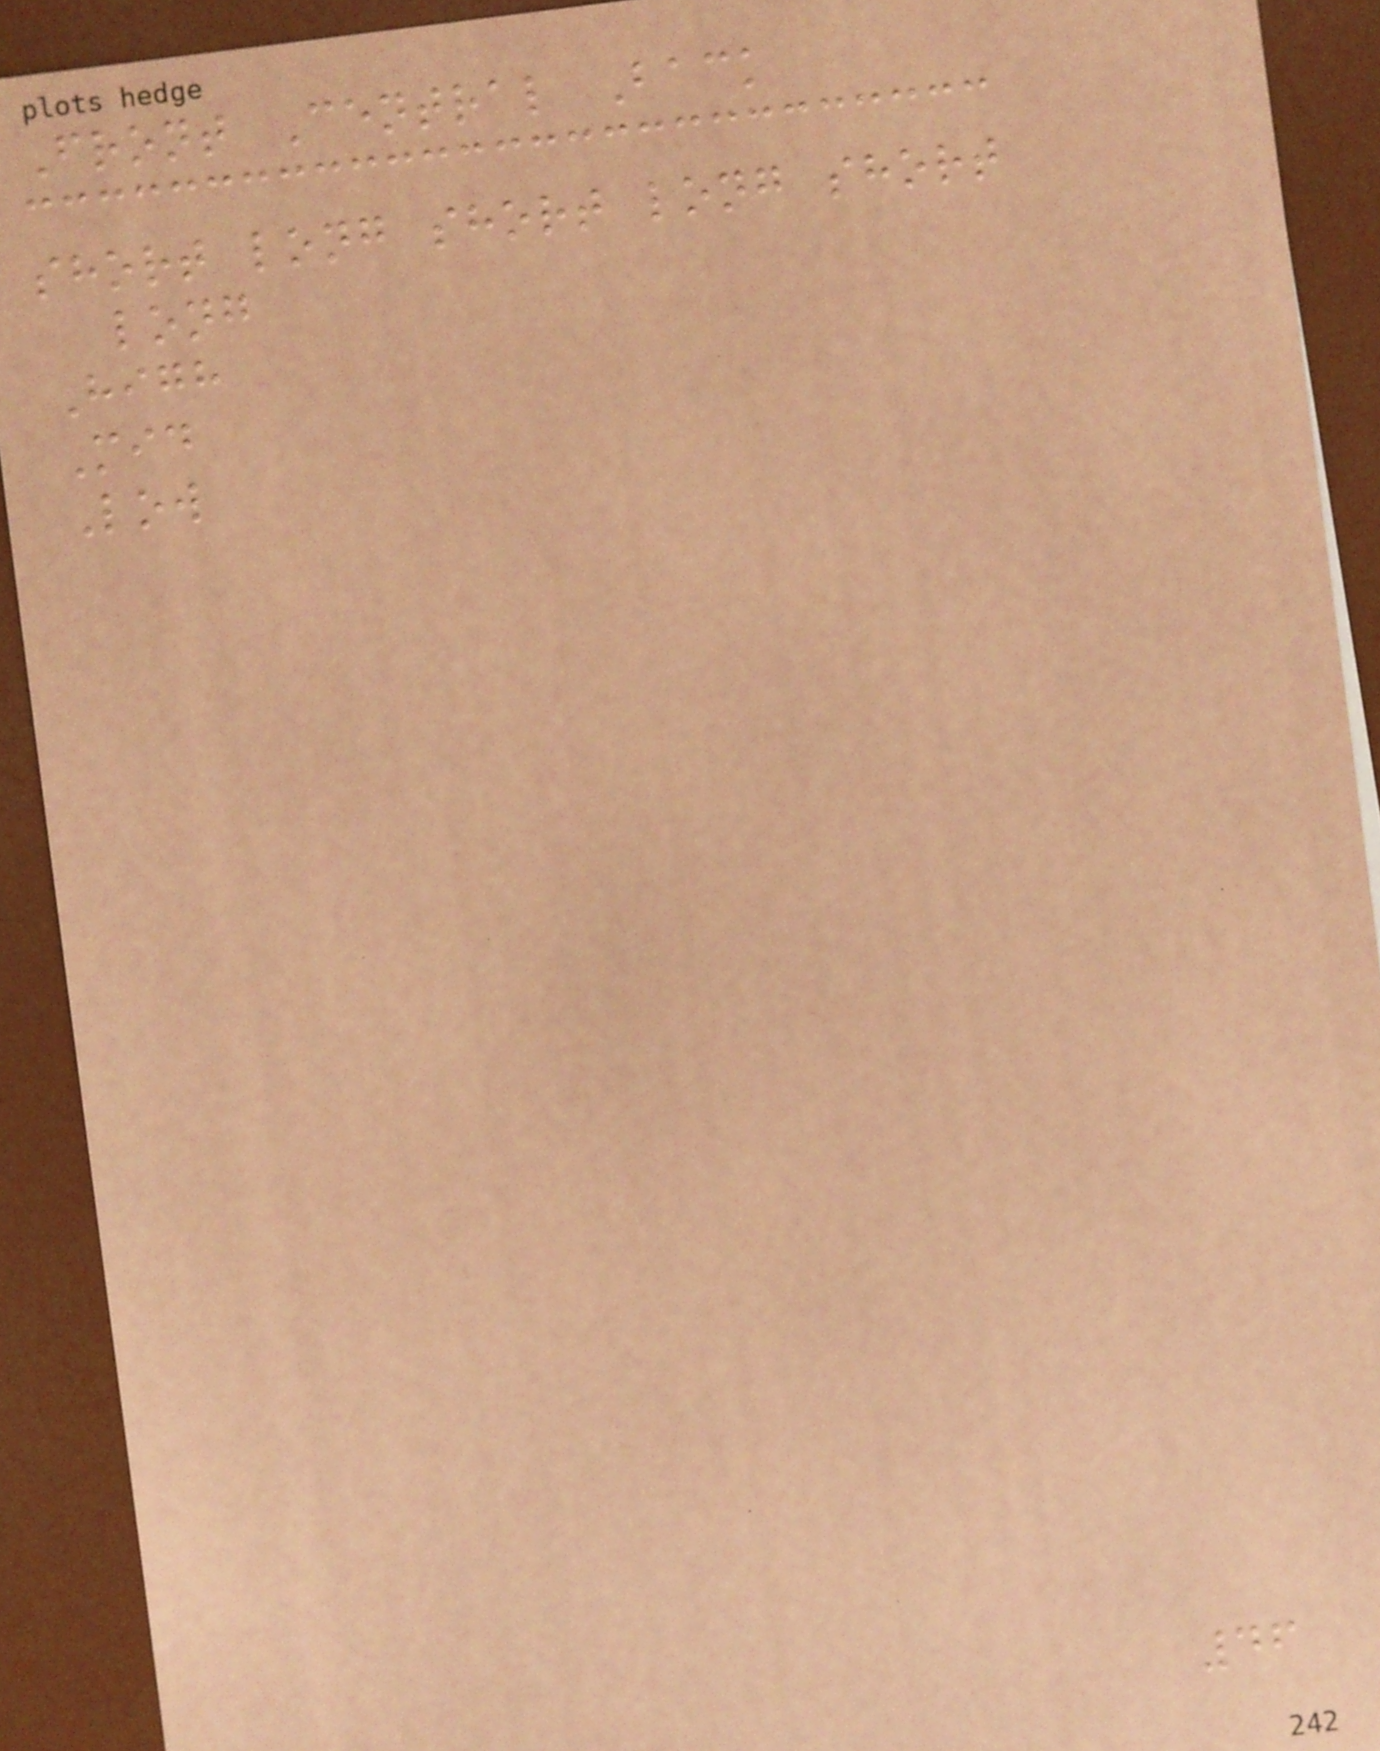Front Central Back
short long short long short
long
High
Mid
Low
46
